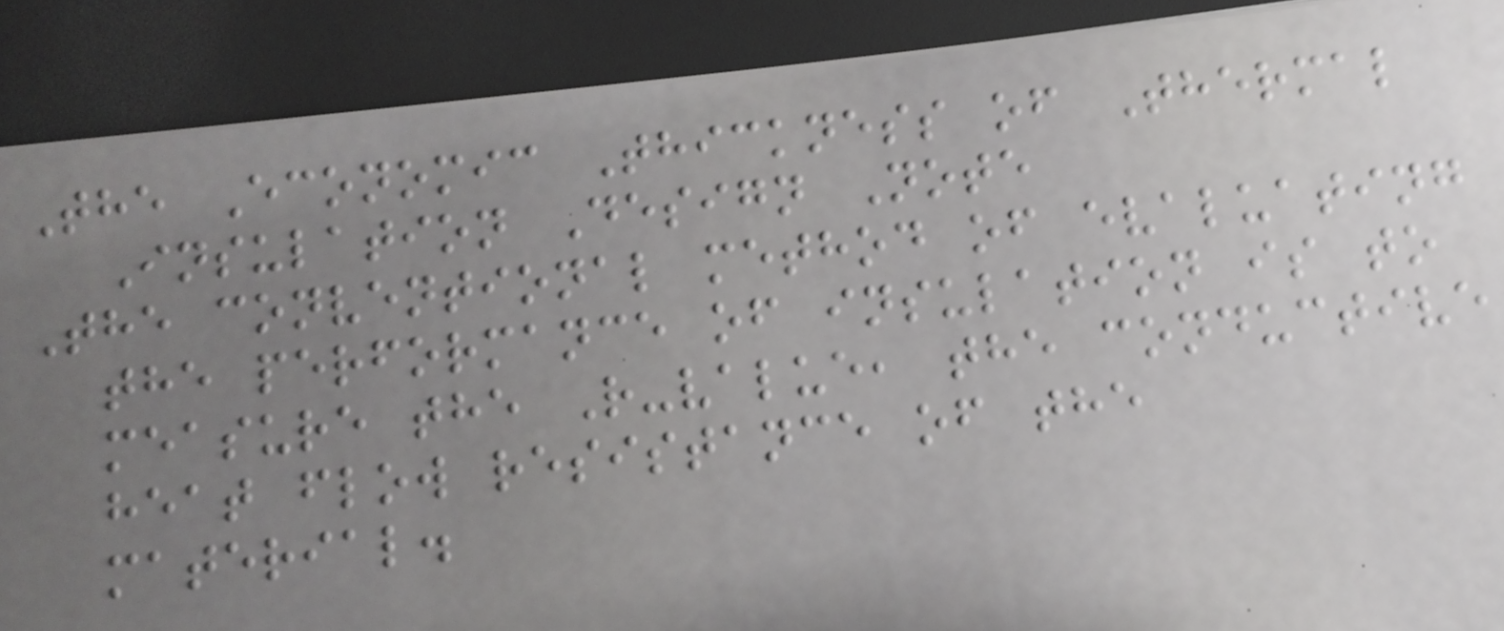The Economic Thickness of Thermal
Insulation Design Note
The conventional method of evaluating
the performance of insulation is to
measure the R-value, the conductive
heat flow resistance of the
material.
